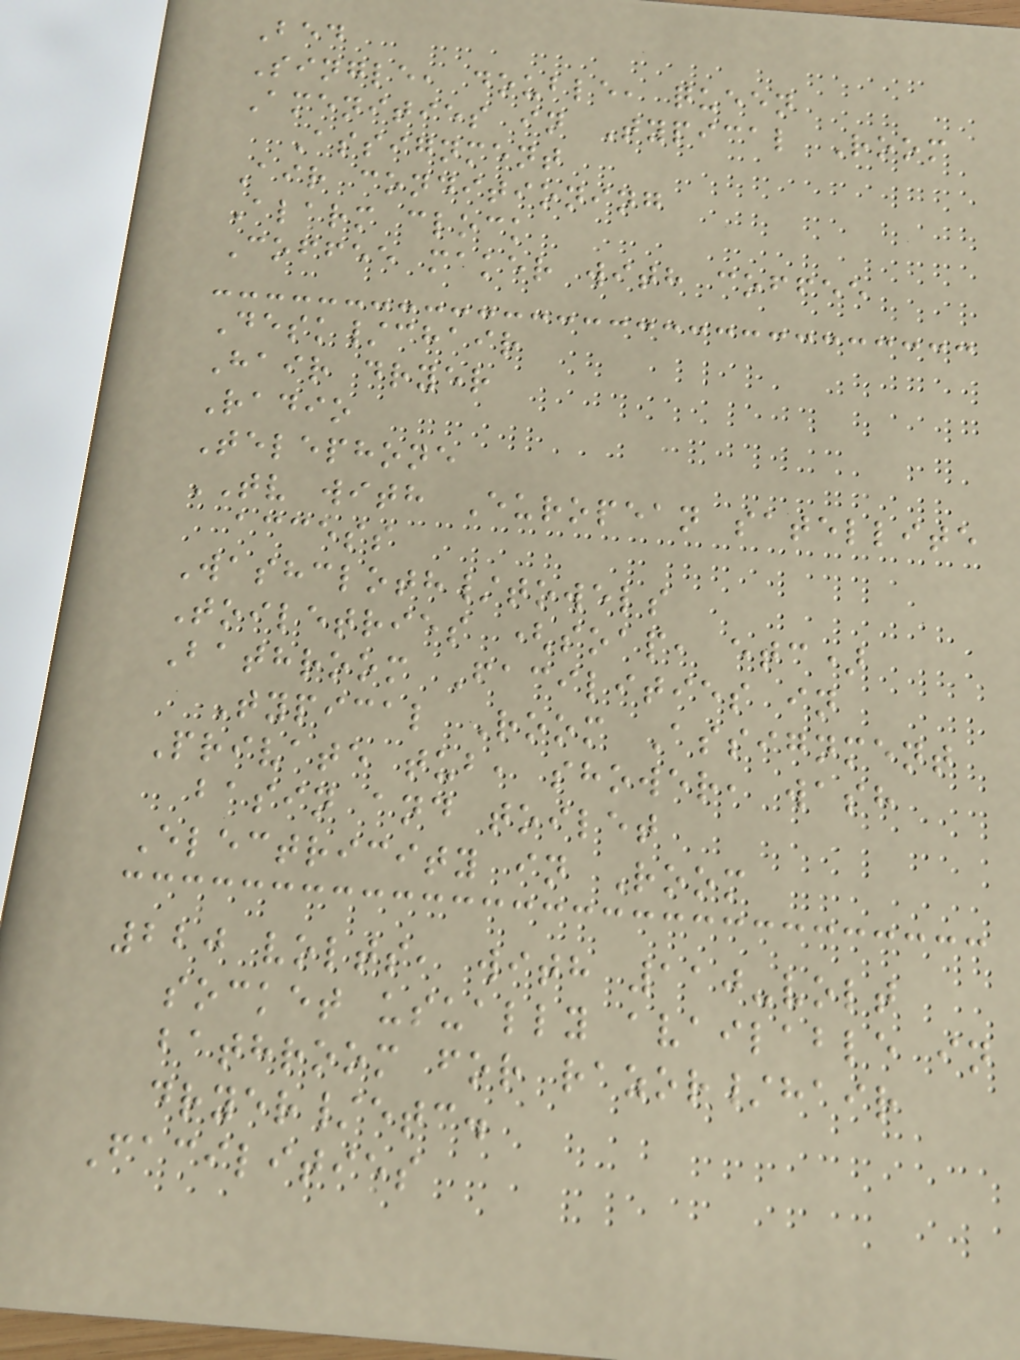Bed
Single, double, queen
Amenities in Typical Room
Assignment
Air conditioning
Alarm clock
Coffee maker with coffee
Desk/chair
Hair dryer
Radio
Telephone
TV with European satellite
access
Washcloth/towels
Toiletries (soap, etc)
Bathroom Facilities in
Typical Room Assignment
Private tub, shower, wash
basin and toilet
Electricity in Room
220 volts, with 110-volt
socket usually available in
bathroom for razor/hair
dryer/etc.
Facilities
